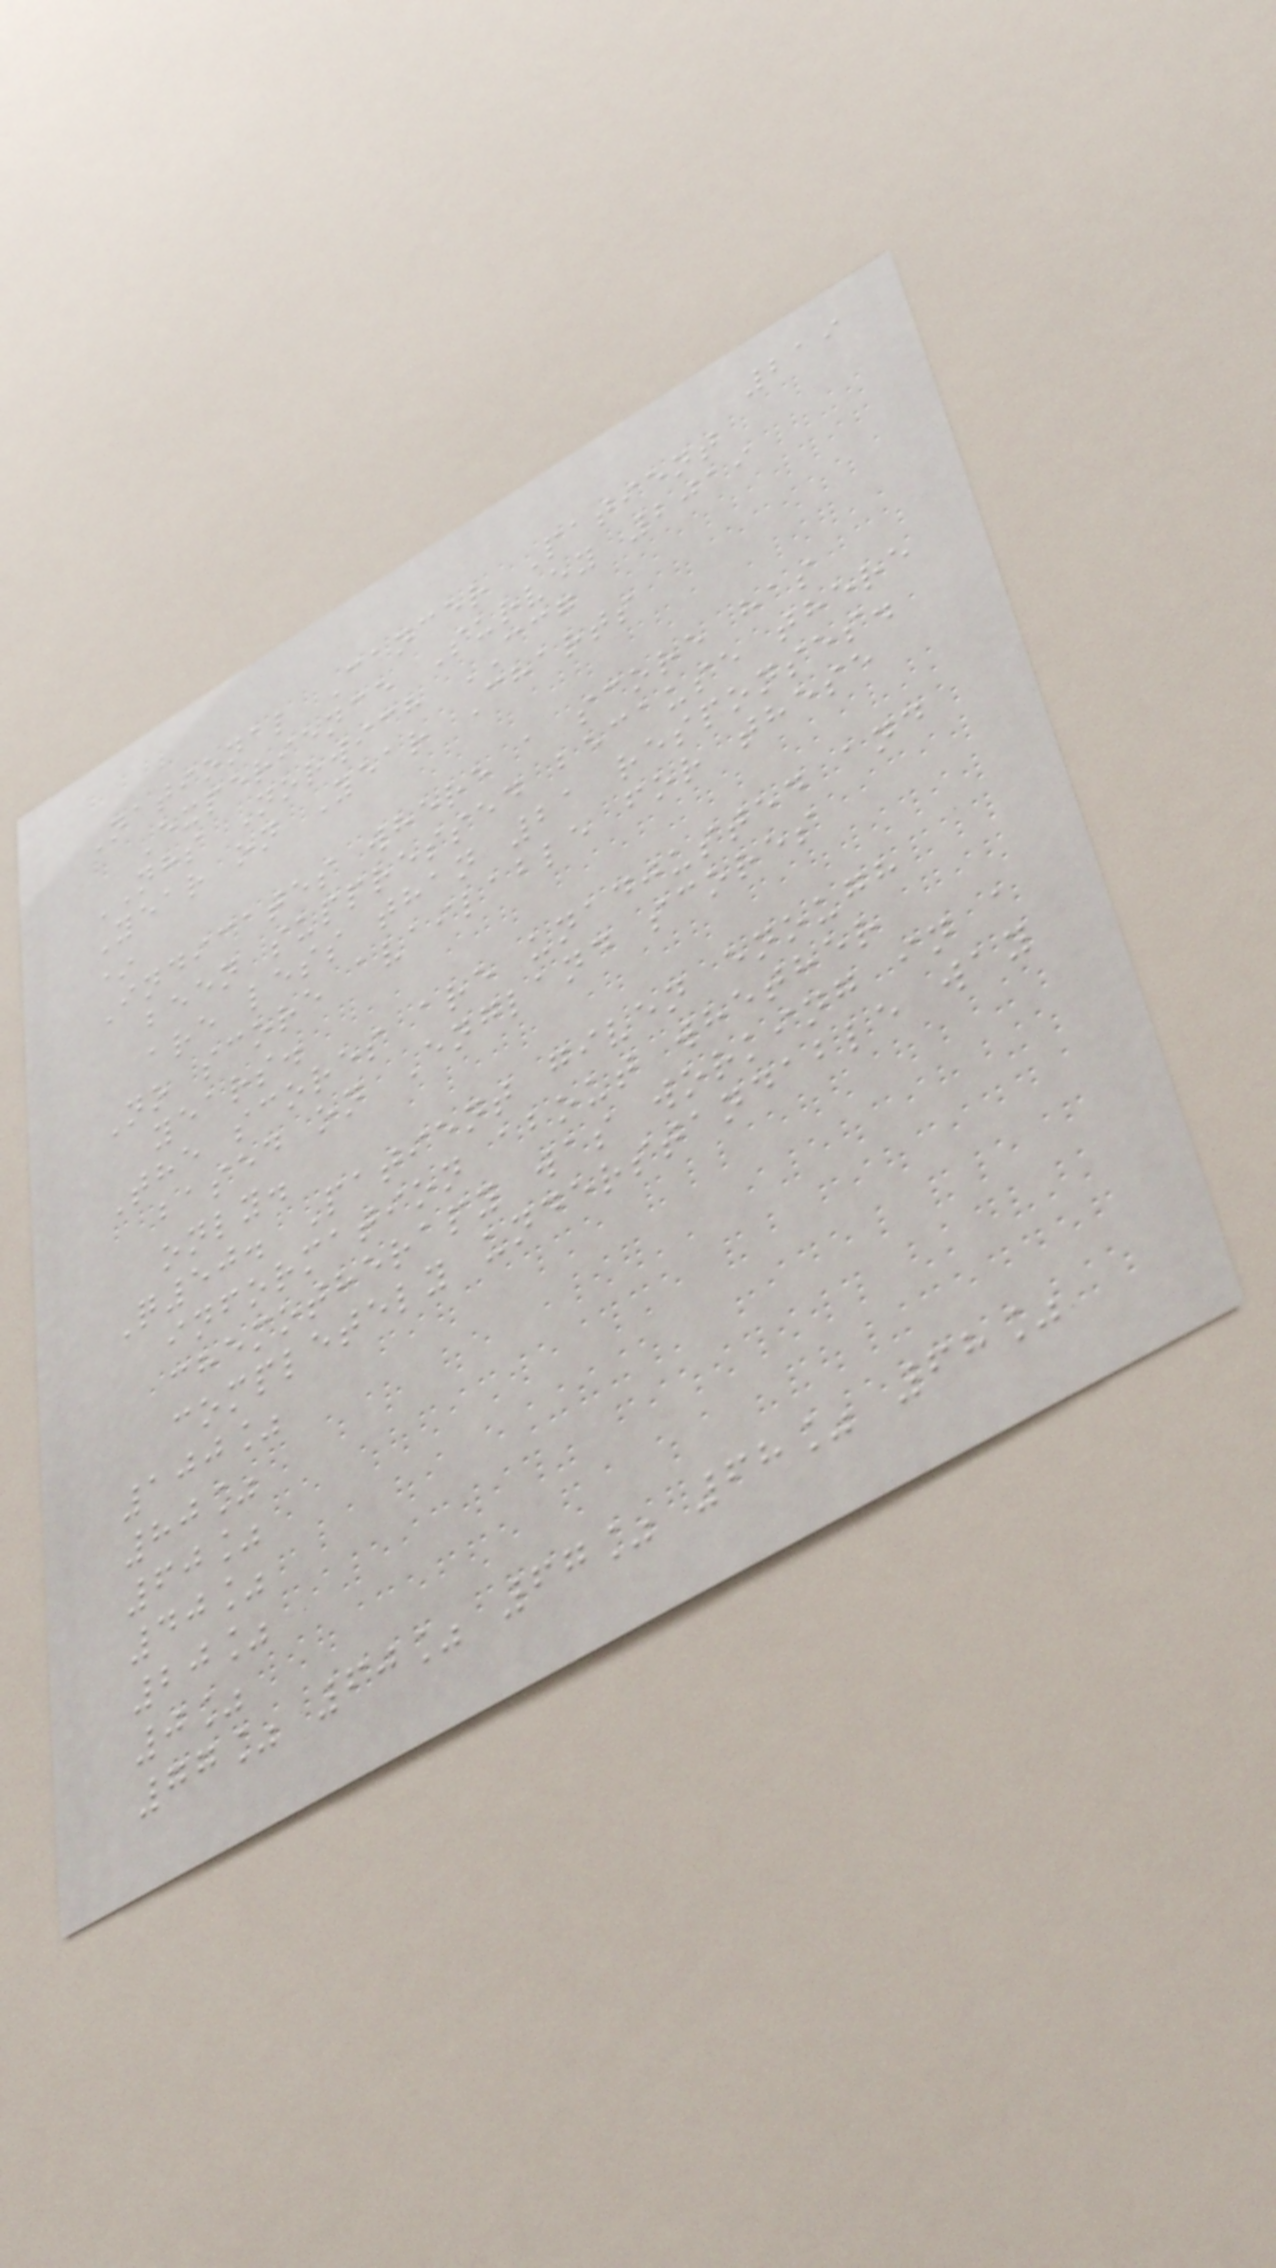219
National Cancer Patient
Experience Survey 2019
NHS Norwich CCG
Year on Year Charts
*
Indicates where a score has
been suppressed because there
are less than 21 responses.
No score available for these
years.
The scores are unadjusted and
based on England scores
only.
Q50. Patient given enough
information about whether
chemotherapy was working in a
completely understandable way
100%
80%
60%
40%
20%
0%
77% 60% 67% 68% 68%
